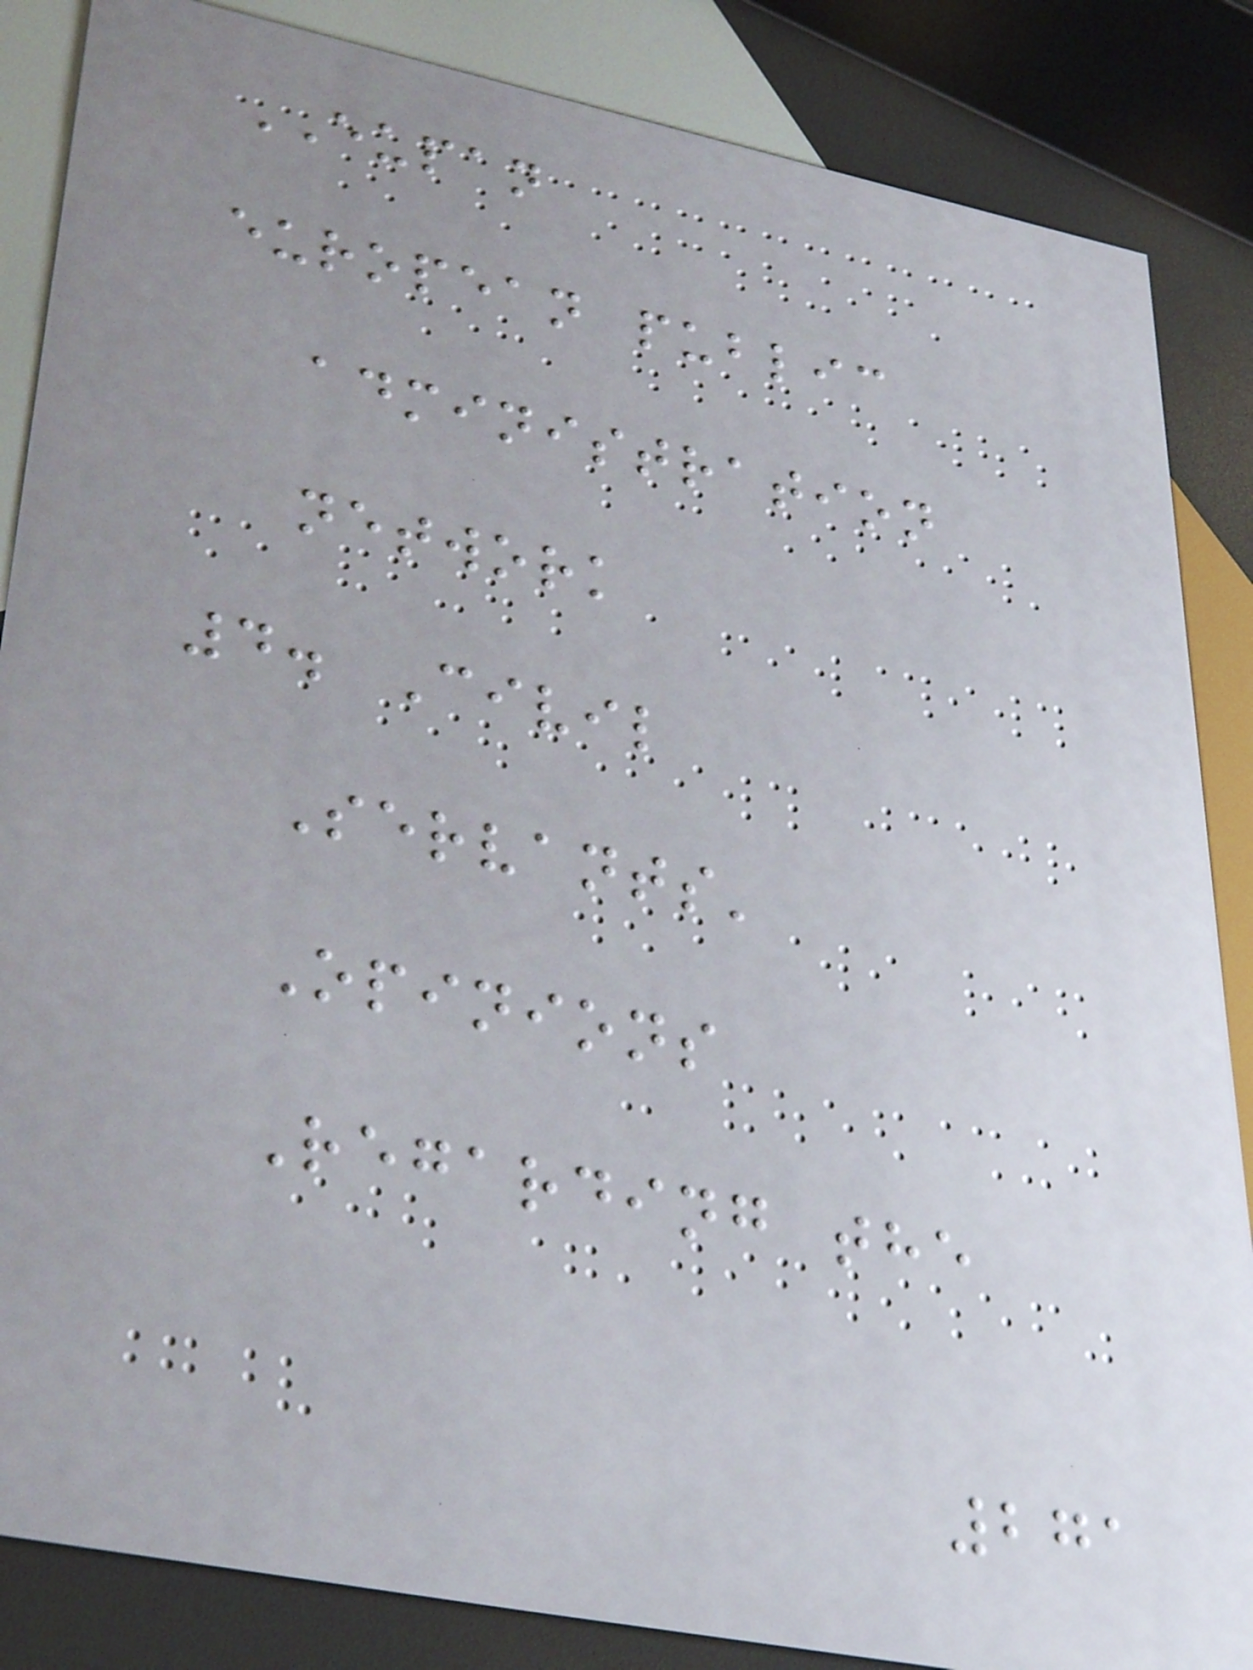EUPAN
european public
administration
network
4. Civil
Servants'
Opinions
Regarding the
271
